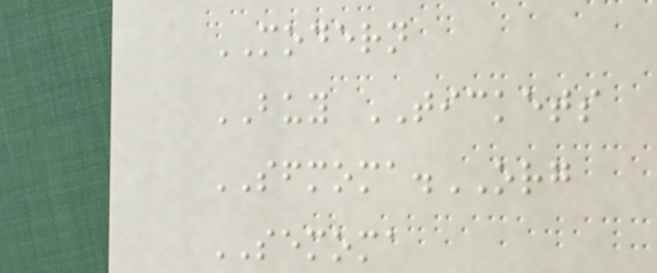MODERN
BUY TICKETS
SFMOMA.ORG
SEMOMA
